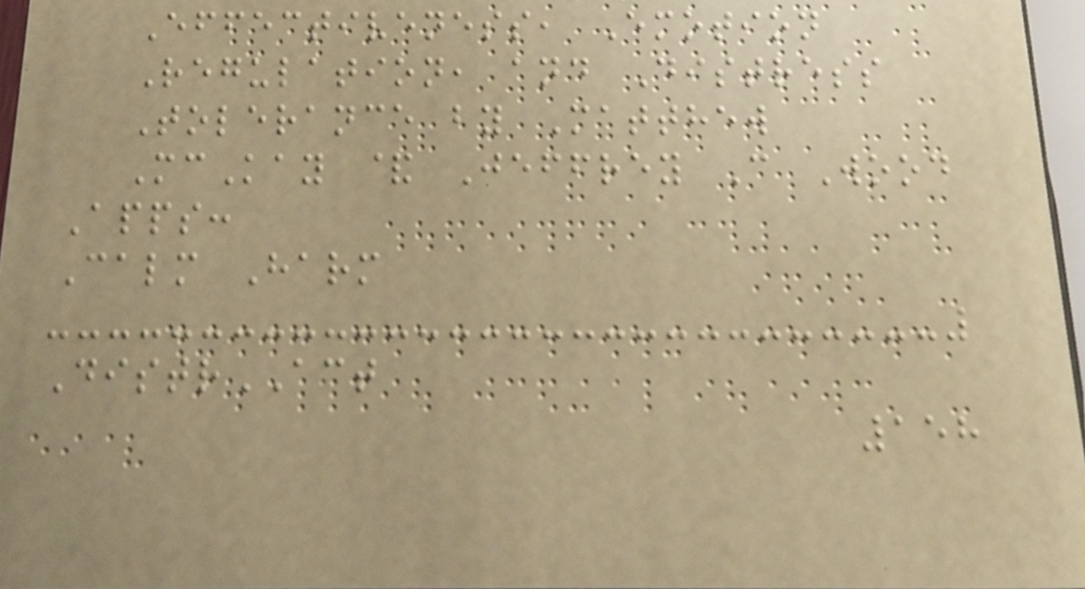Effectiveness, Emotion
Regulation, and Distress
Tolerance by Matthew
McKay & Jeffrey C Wood
Apps:
Calm Harm
DistrACT
158
